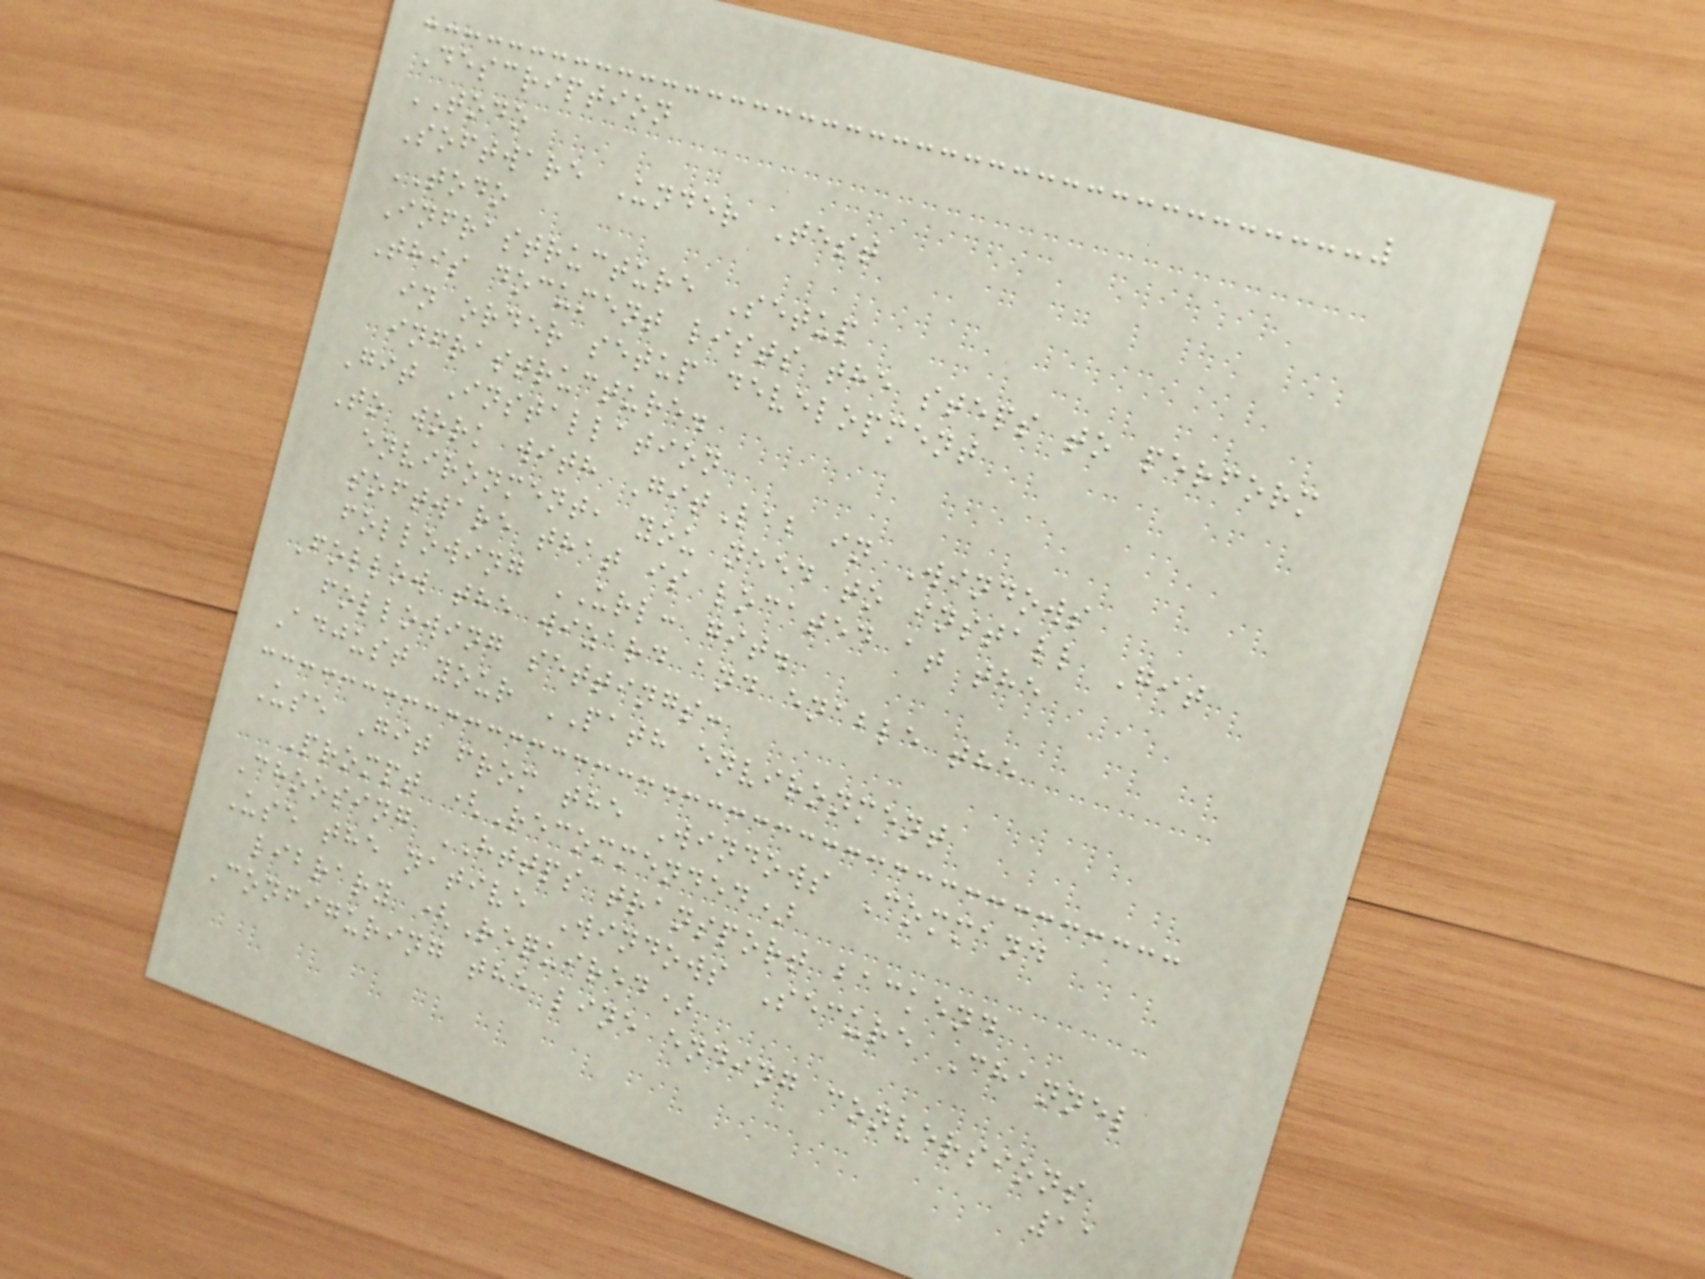Description
TODO
Software Under Test
TODO
Infrastructure Setup
This document lists the steps to perform
in order setup development
infrastructure.
Git Installation
To work with GitLab in Windows
environment, you need to install Git
software that is located at the
following URL: git.
Follow the wizard and enable the
following settings:
Adjust your PATH environment
Use Git from the Windows Command
Prompt (Recommended)
Choosing HTTPS transport backend
Use the native Windows Secure Channel
library (Required)
Configuring the line ending conversions
11
